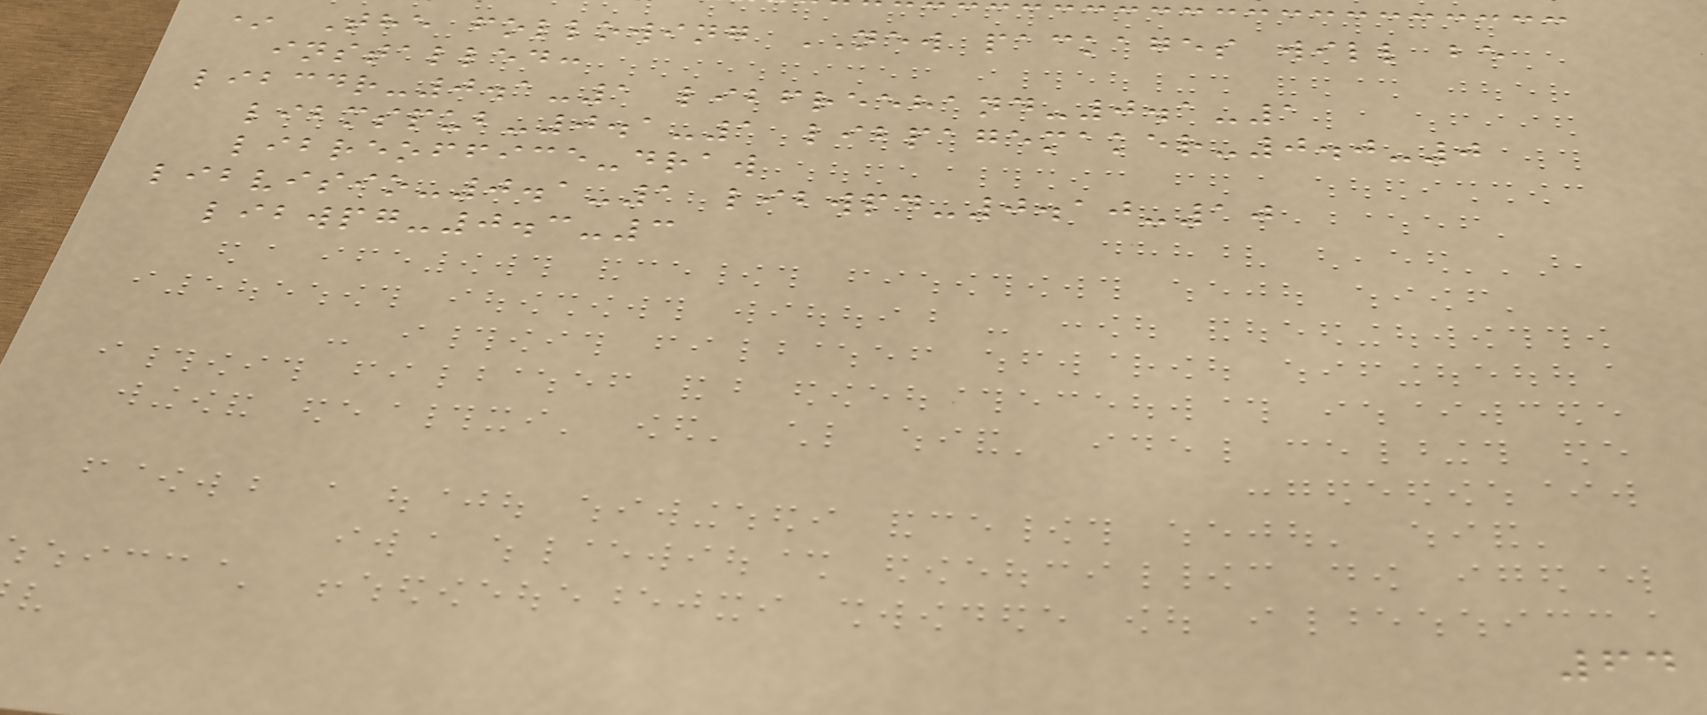* The following NEW packages will be
installed:
libcdr-0.1-1 libfreehand-0.1-1
libmspub-0.1-1 libpagemaker-0.0-0
libreoffice-draw
libvisio-0.1-1 libwpd-0.10-10
libwpg-0.3-3
64
